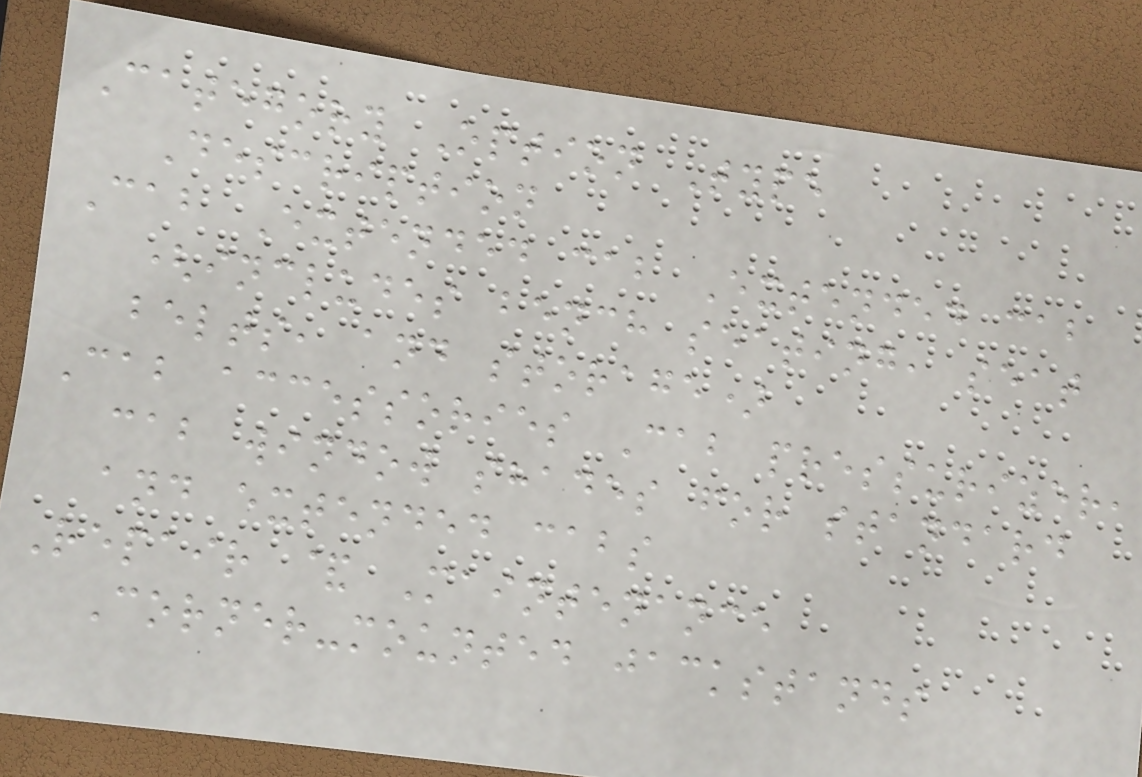Category Option Type
Description
Cab Extended cab Extended cab
(includes bench seating, seat
belts, and storage)
Cab accessories Cab pressurizer,
cab window shades for standard
and extended cabs
Repair & Maintenance
Corner-mounted jackstands
